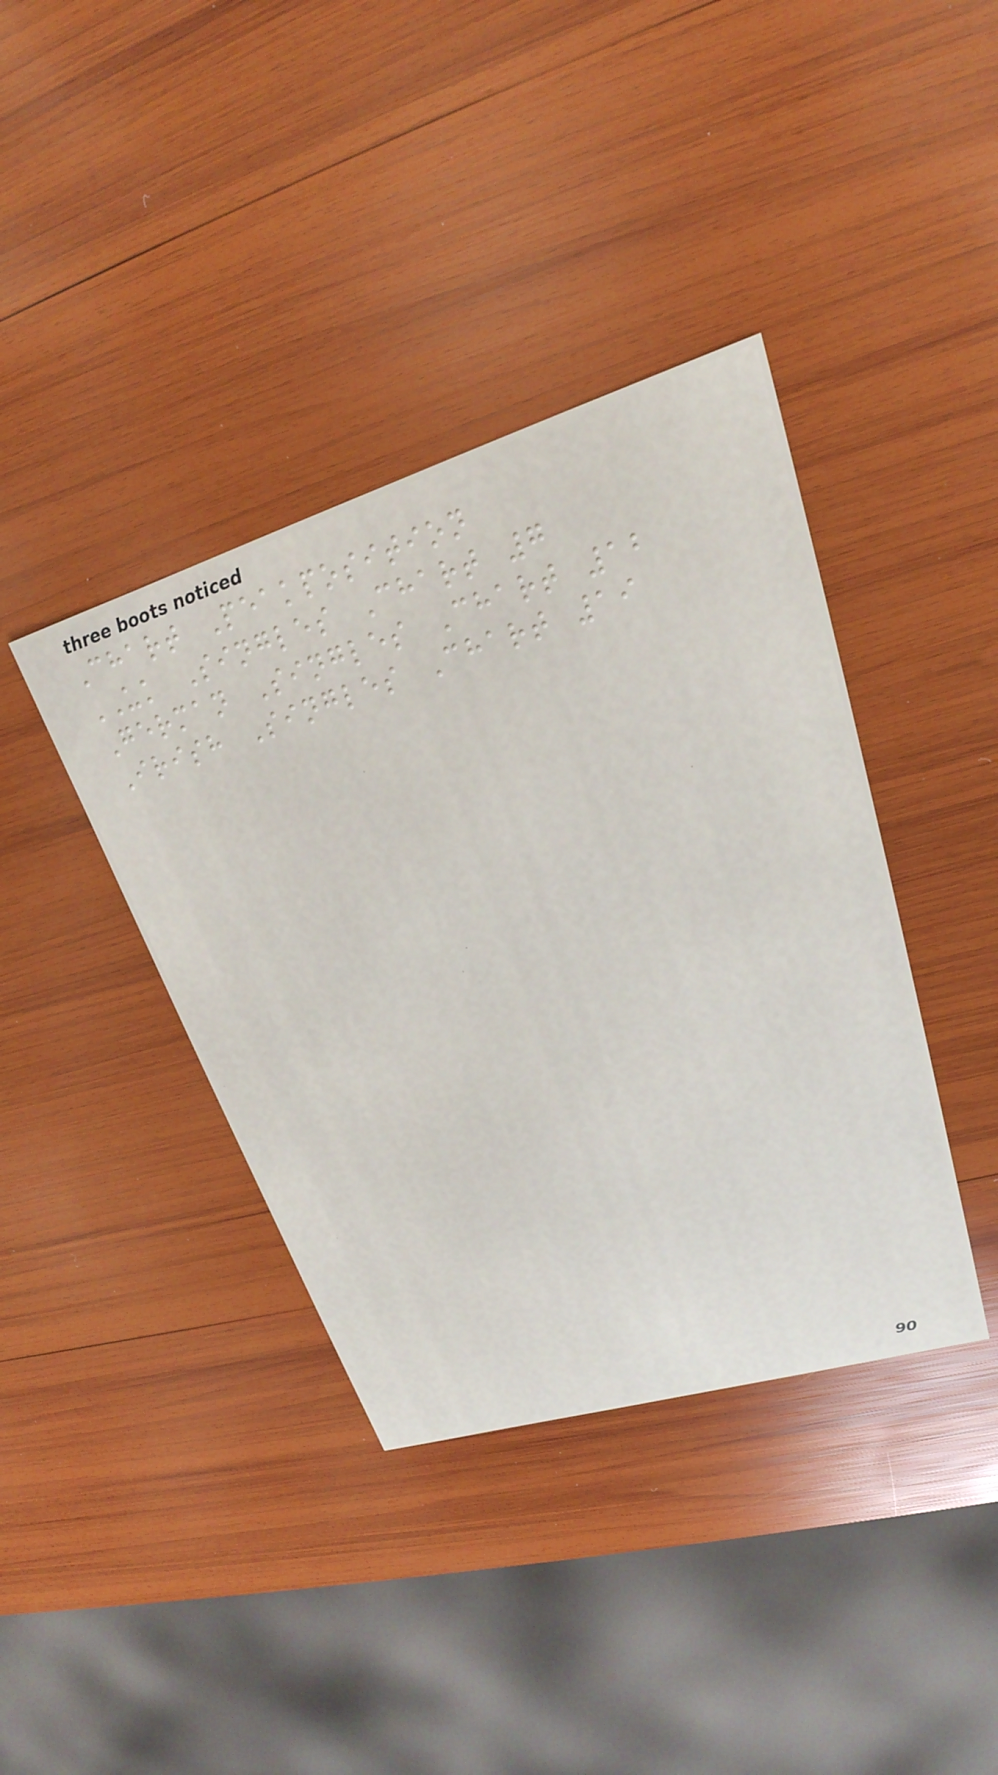Chart Peakposition
UK Singles Chart 7
German Singles Chart 12
Irish Singles Chart 19
